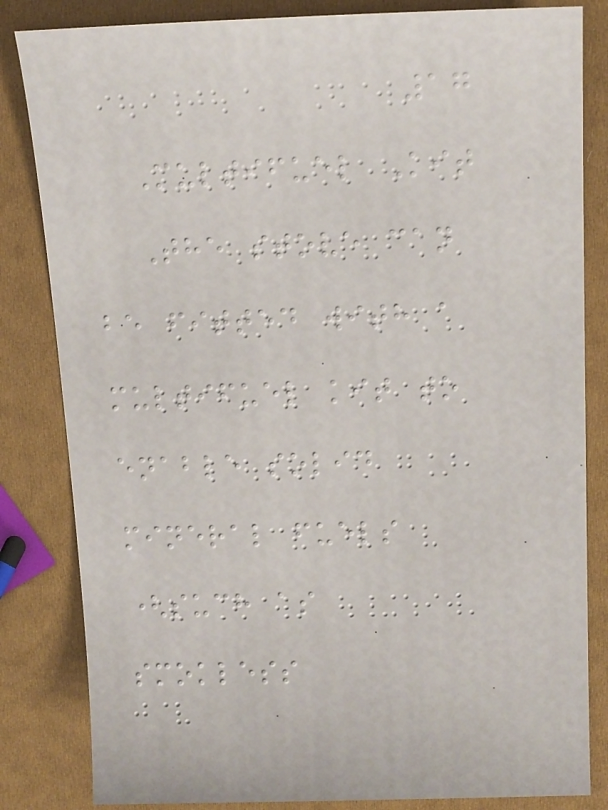17
Multifuel Kit
The stove can
be fitted with a
multifuel kit to
enable solid
mineral fuels
(such as
smokless
